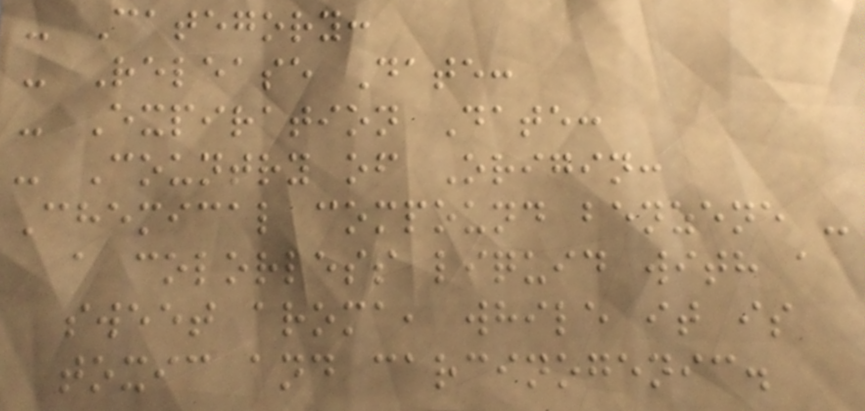- Category:
- Release Date:
- Expiration Date:
- Country of Origin:
Chemical compound benzene -
a colorless liquid with a
sweet aroma, while it is
toxic and carcinogenic.
